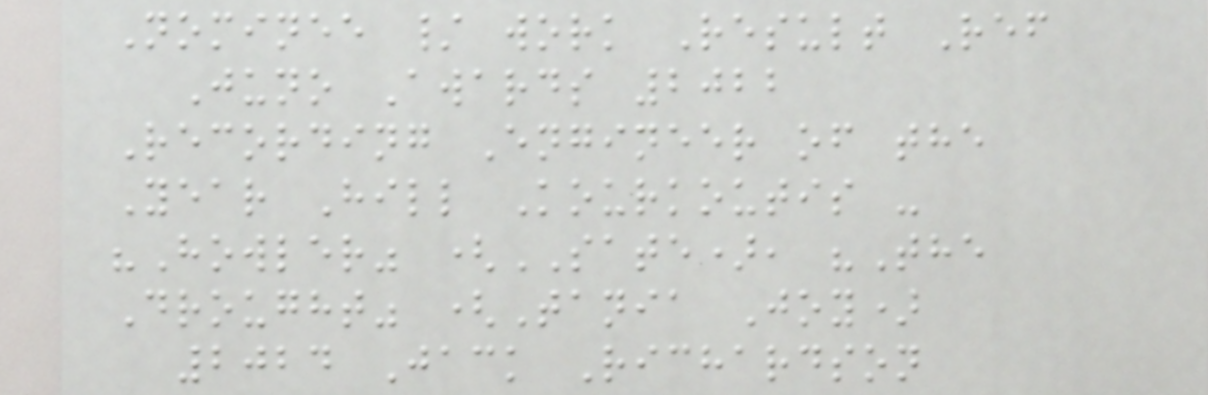Nominee / work Result Ref
Juno Awards 2022
Recording Engineer of the
Year Hill Kourkoutis -
"Howler" (SATE), "The
Drought" (Tania Joy)
2024 Jack Richardson
